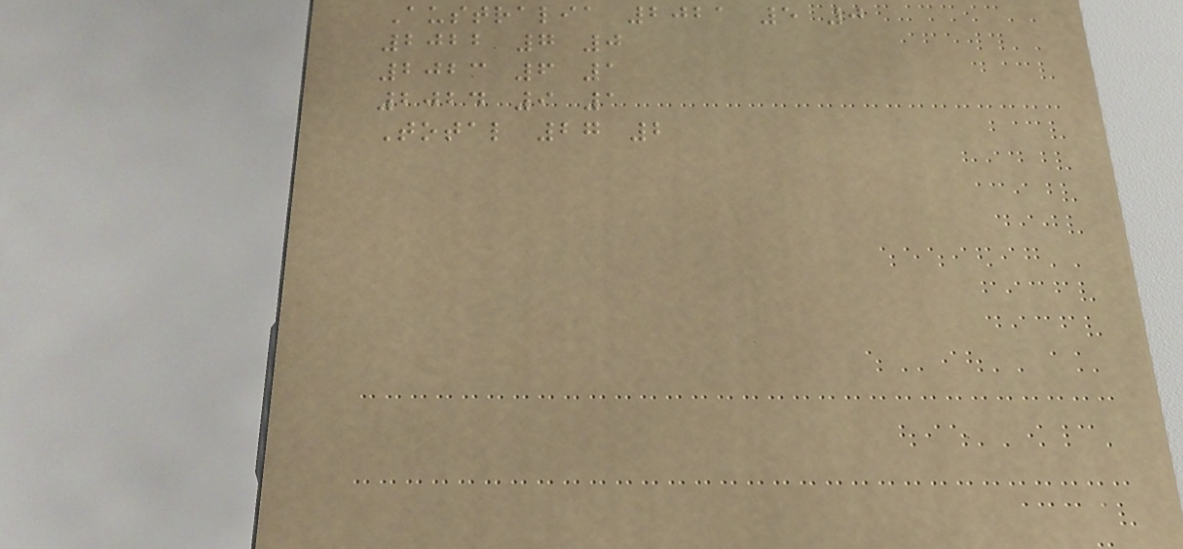Australia 2021 5 0
2022 7 0
2023 6 1
2024 9 1
Total 27 2
